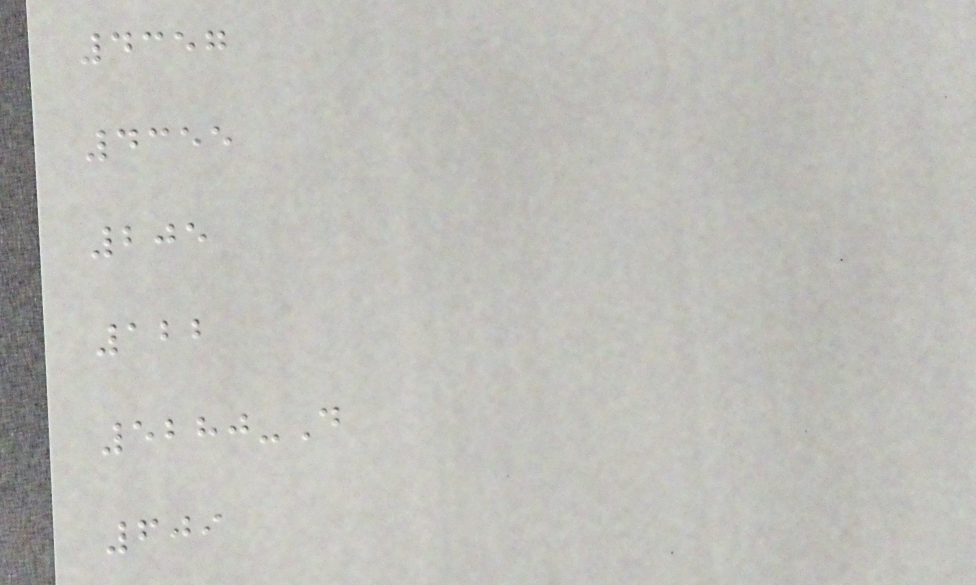4357
4355
205
122
5280-D
609
